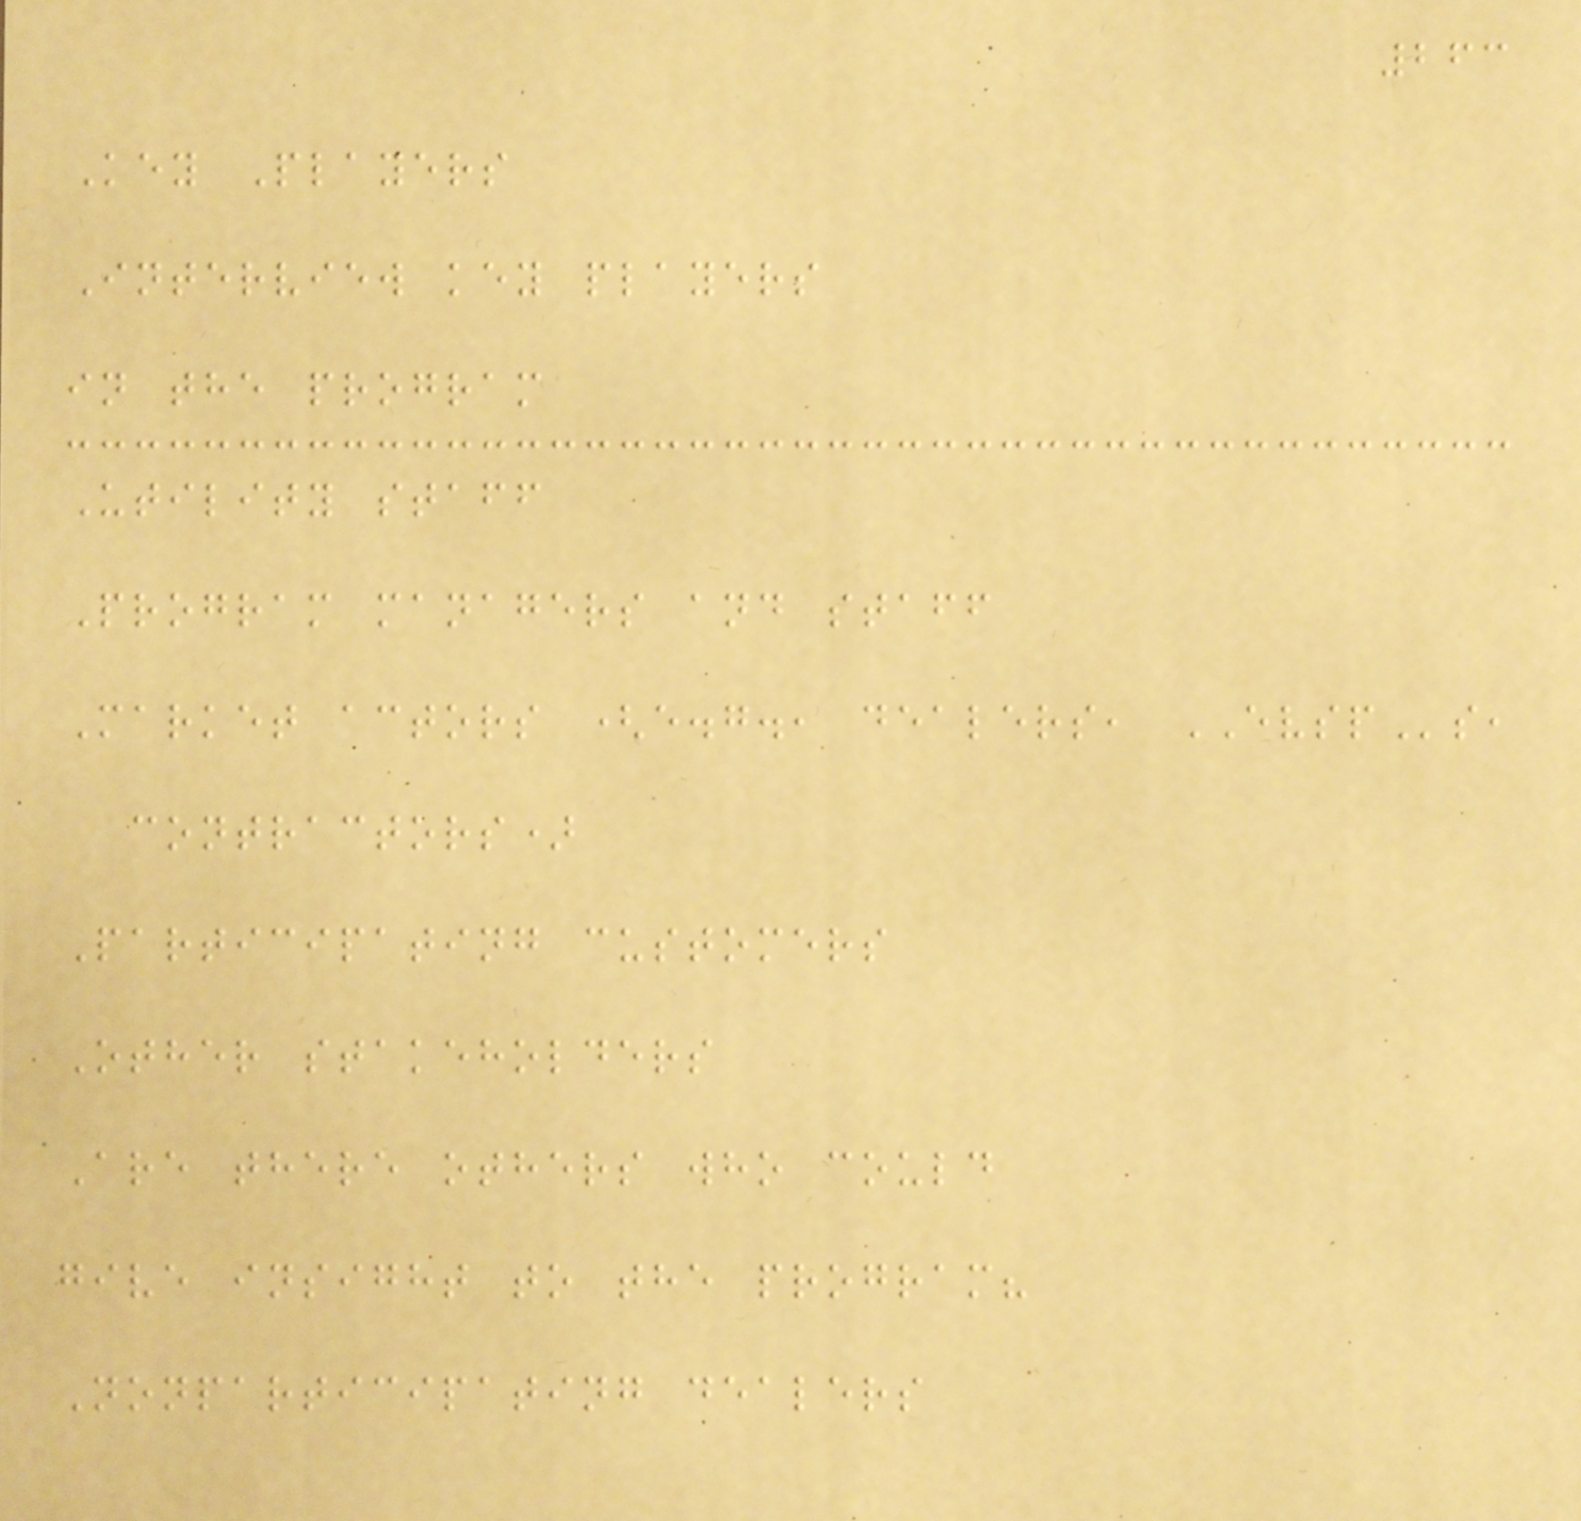263
Key Players
Interview key players
in the program
Utility staff
Program managers and staff
Market actors (e.g., dealers, EVSPs,
contractors)
Participating customers
Other stakeholders
Are there others who could
give insight to the program?
Nonparticipating dealers
